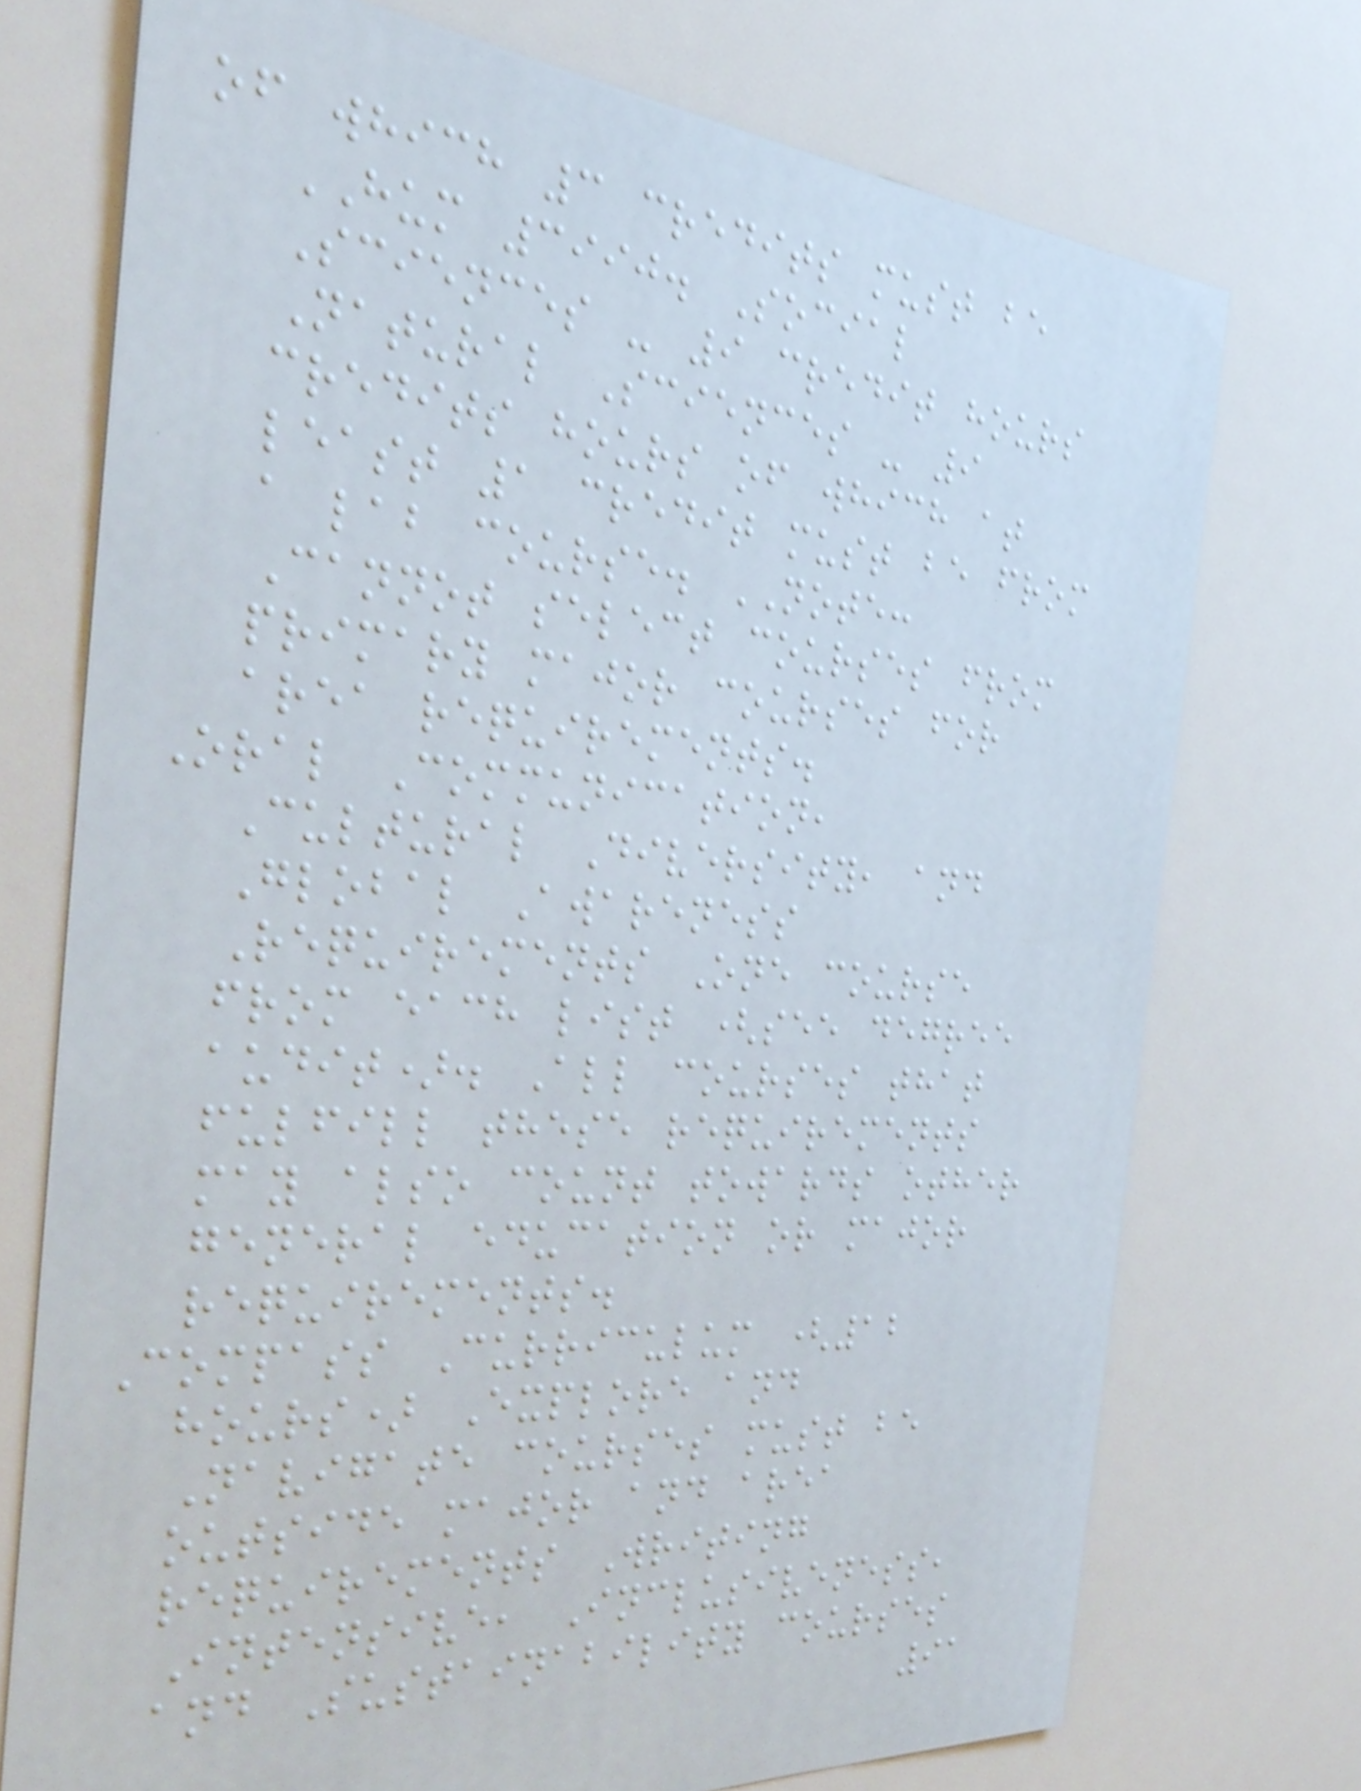of which 3 credits must be
HUM 3990. Social
Sciences - 9 credit hours
Natural Sciences - 9
credits hours of which at
least 1 credit must be from
a lab course. NOTE:
Cannot select courses from
primary major courses for
area requirements.
Oral Communication,
Cultural Diversity, and
Global Awareness
Requirements One course
from each list (see degree
audit). All courses that
fulfill these requirements
may also count towards other
general education or major
requirements.
Compass Curriculum (12
hours) Explore and
Navigate courses must be
outside major and area
requirements Writing
Intensive, Inclusiveness,
and Sustainability courses
91
